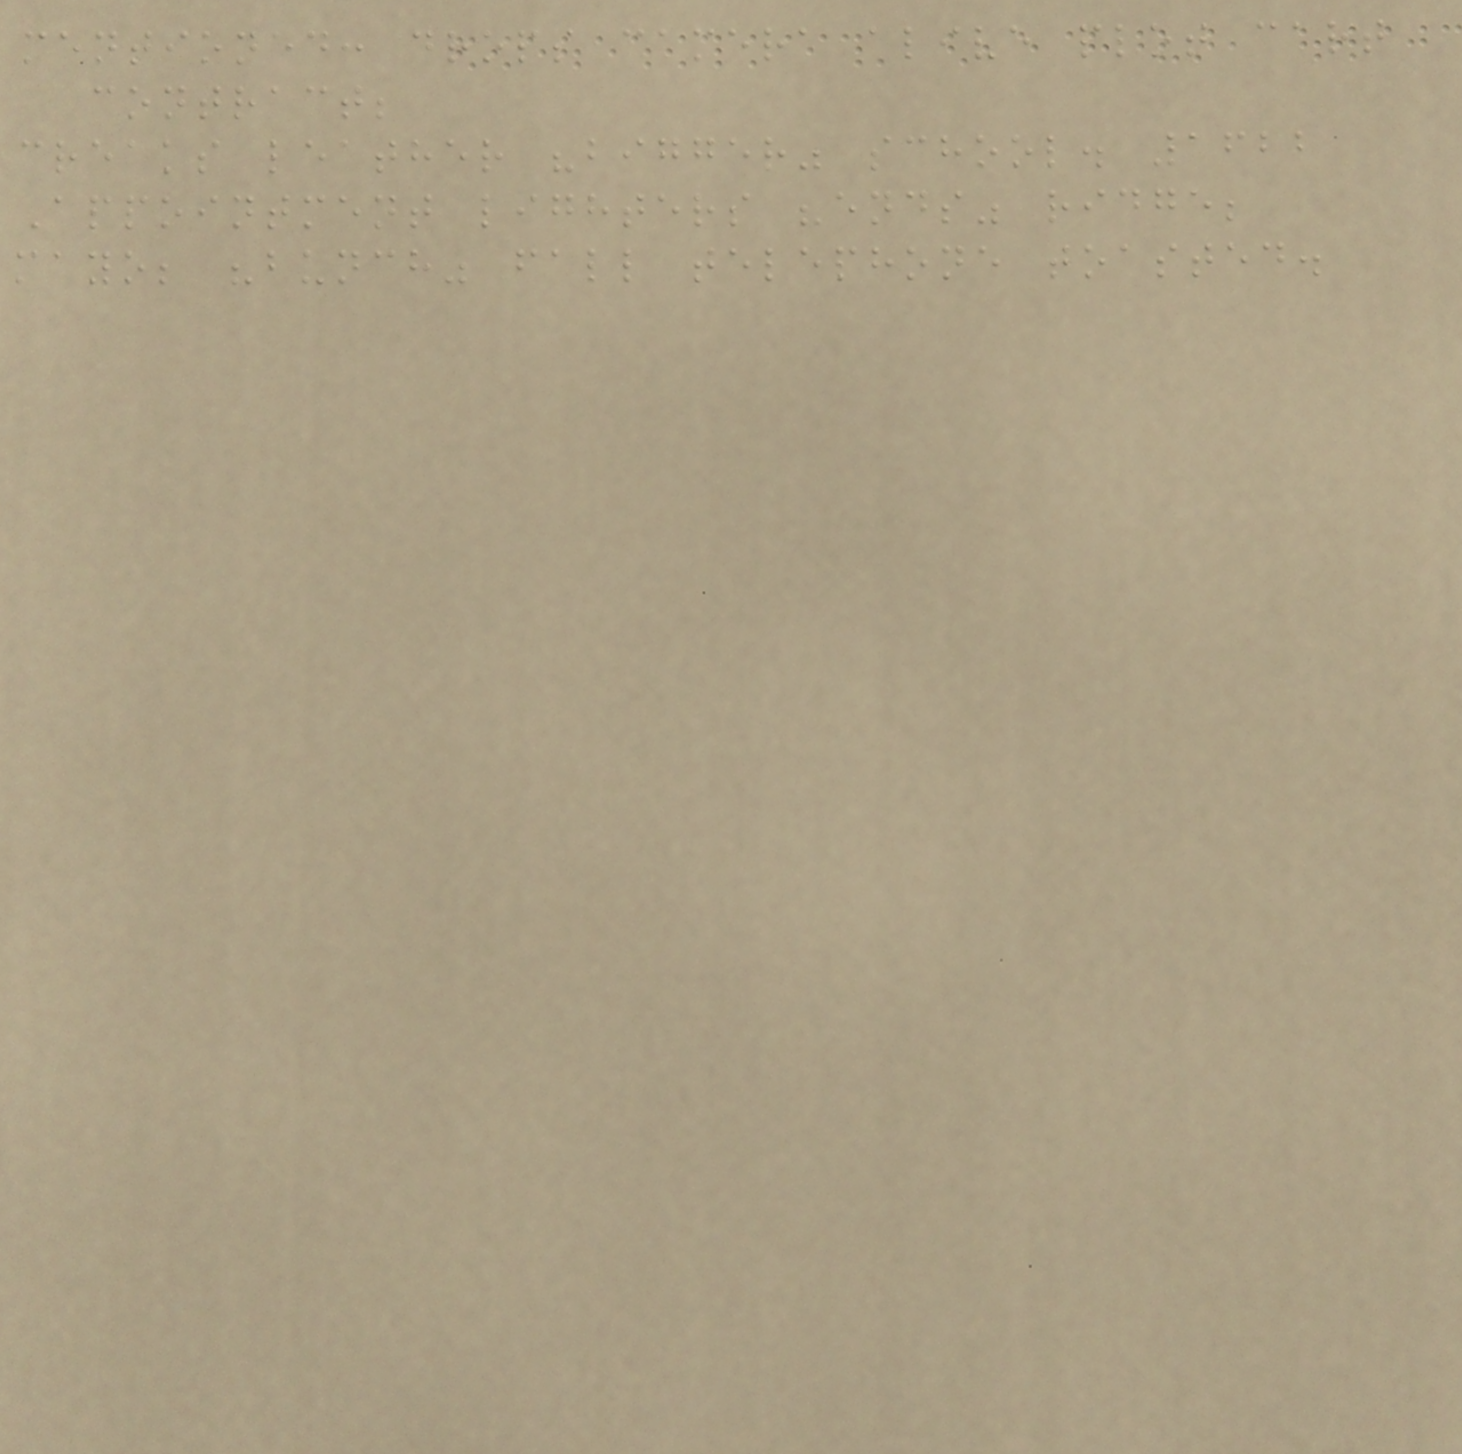mentioned: drops camera alive plot cart
contract;
creaks leather "bigger" school. 1622
Appointment lighters "ends" ridge;
mayo; "bunch" fall telephone toasted.
